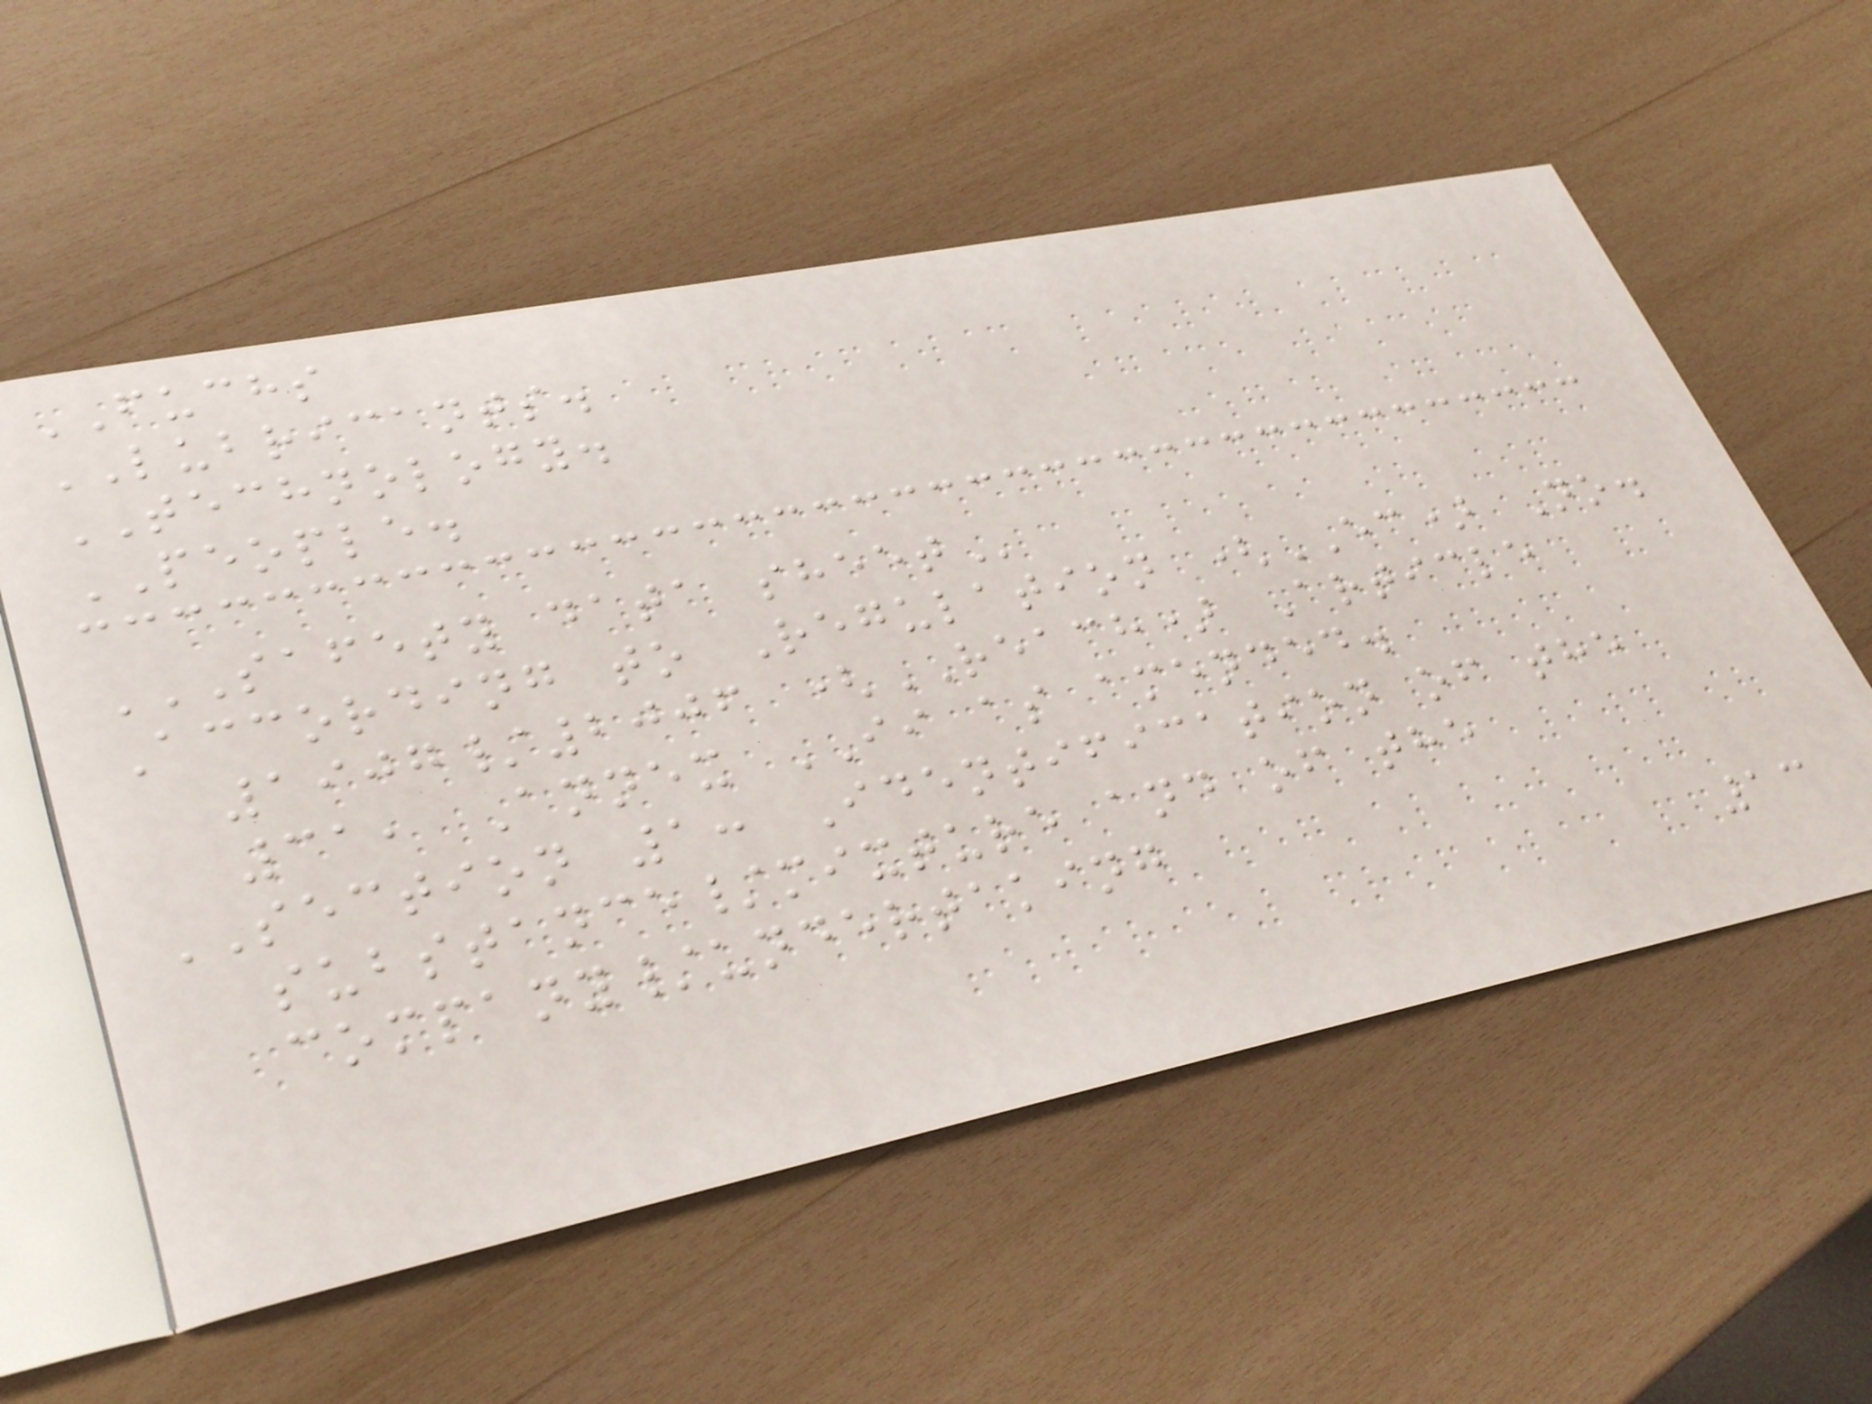FUCHS
LUBRICANTS.
TECHNOLOGY.
PEOPLE.
SAFETY DATA SHEET
According to Regulation (EC) No.
1907/2006 (REACH) Article
31, Annex II as amended.
SECTION 1: Identification of the
substance/mixture and of the
company/undertaking
13
